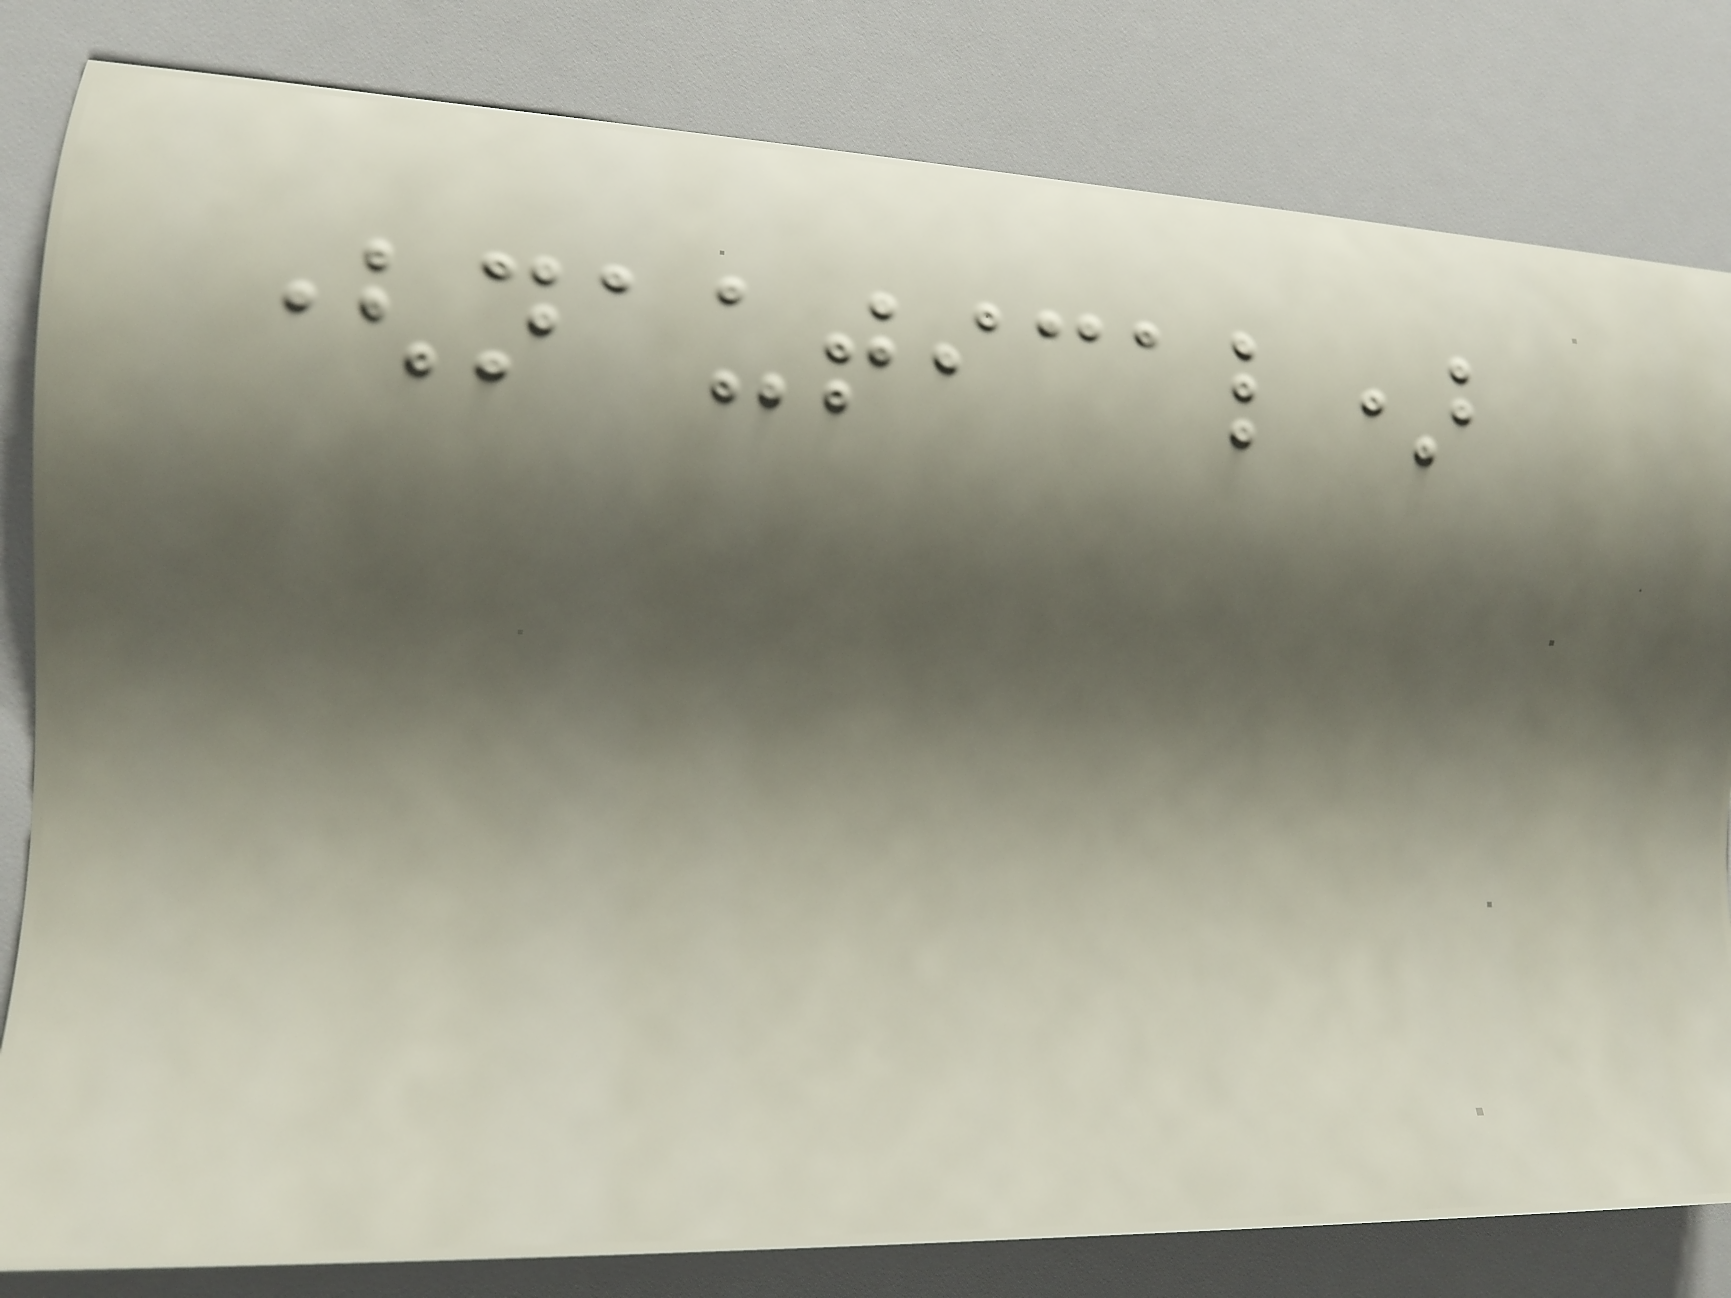(nautical)
